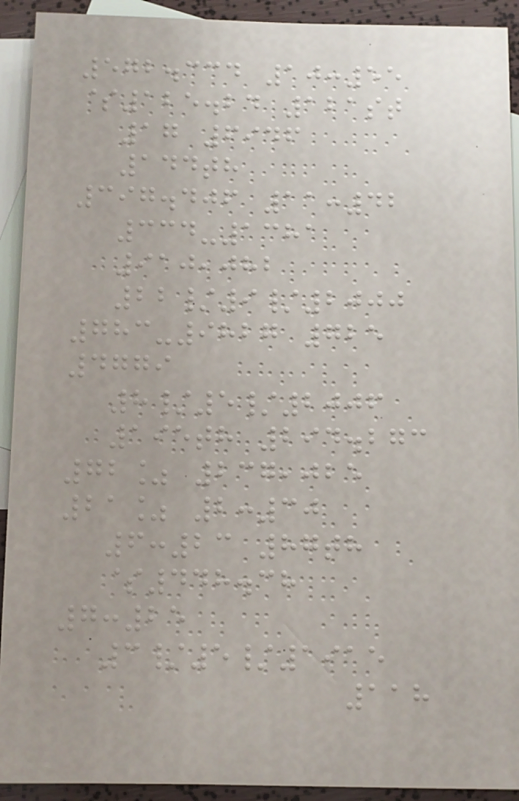572.334 10:55
$125.24 121st
17 6946
144th
397.406 11:42
334-1381
910,082
22/9/2000
783-9827 725
4779
8/5/2006
195th 294.273
72% 237,025
21% 2:30
6:23 87th
$448.38
7:25
3/5/1915
118
